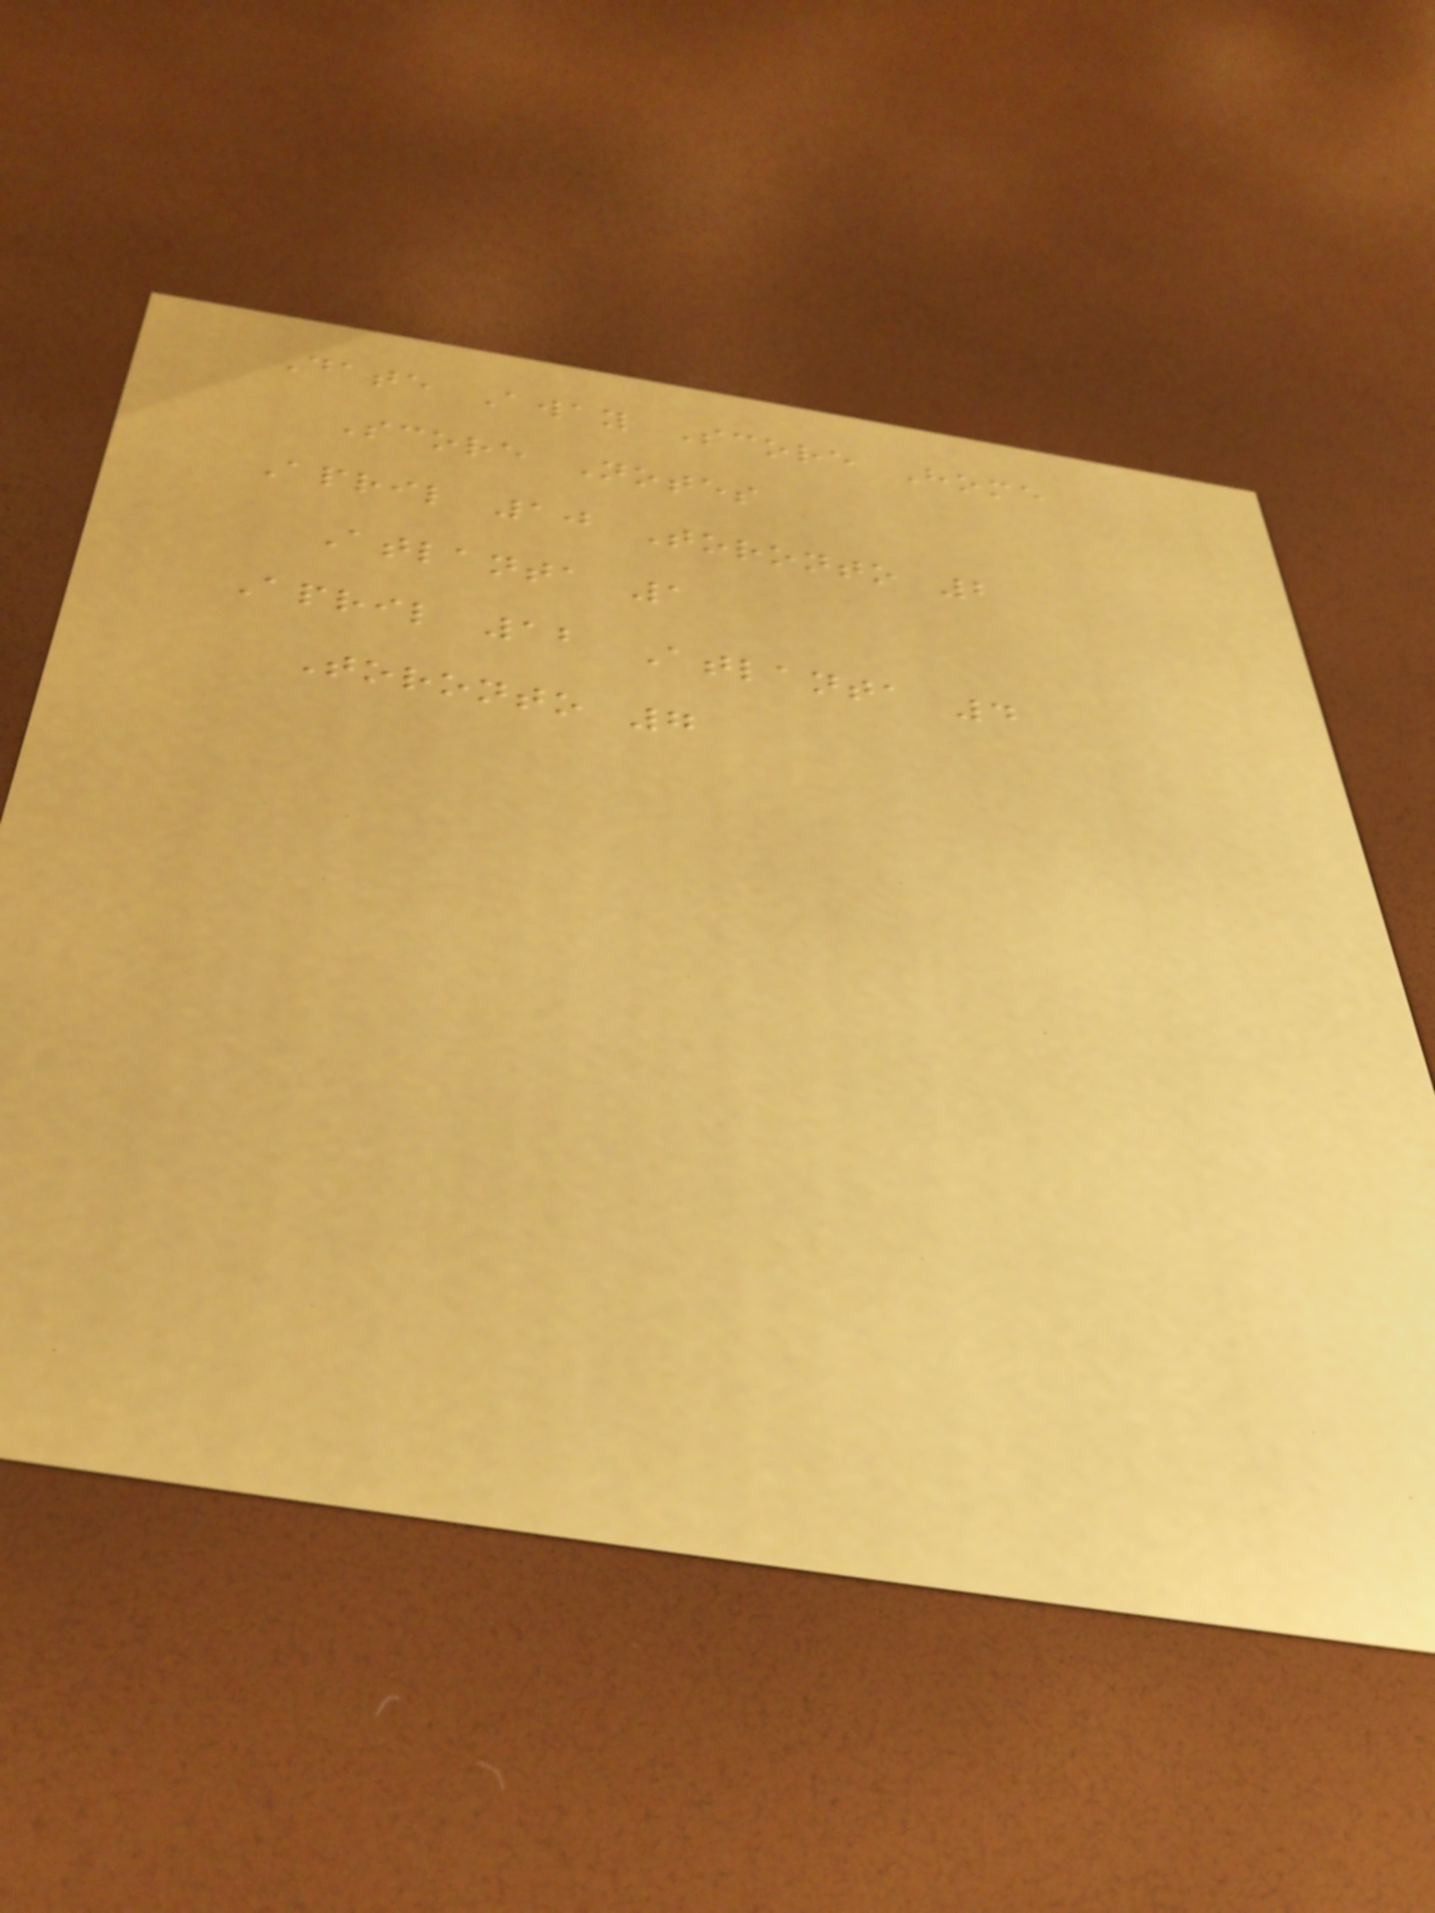Date Away Score Home
Score Notes
April 10 Toronto 2
Atlanta 1
April 12 Atlanta 4
Toronto 7
